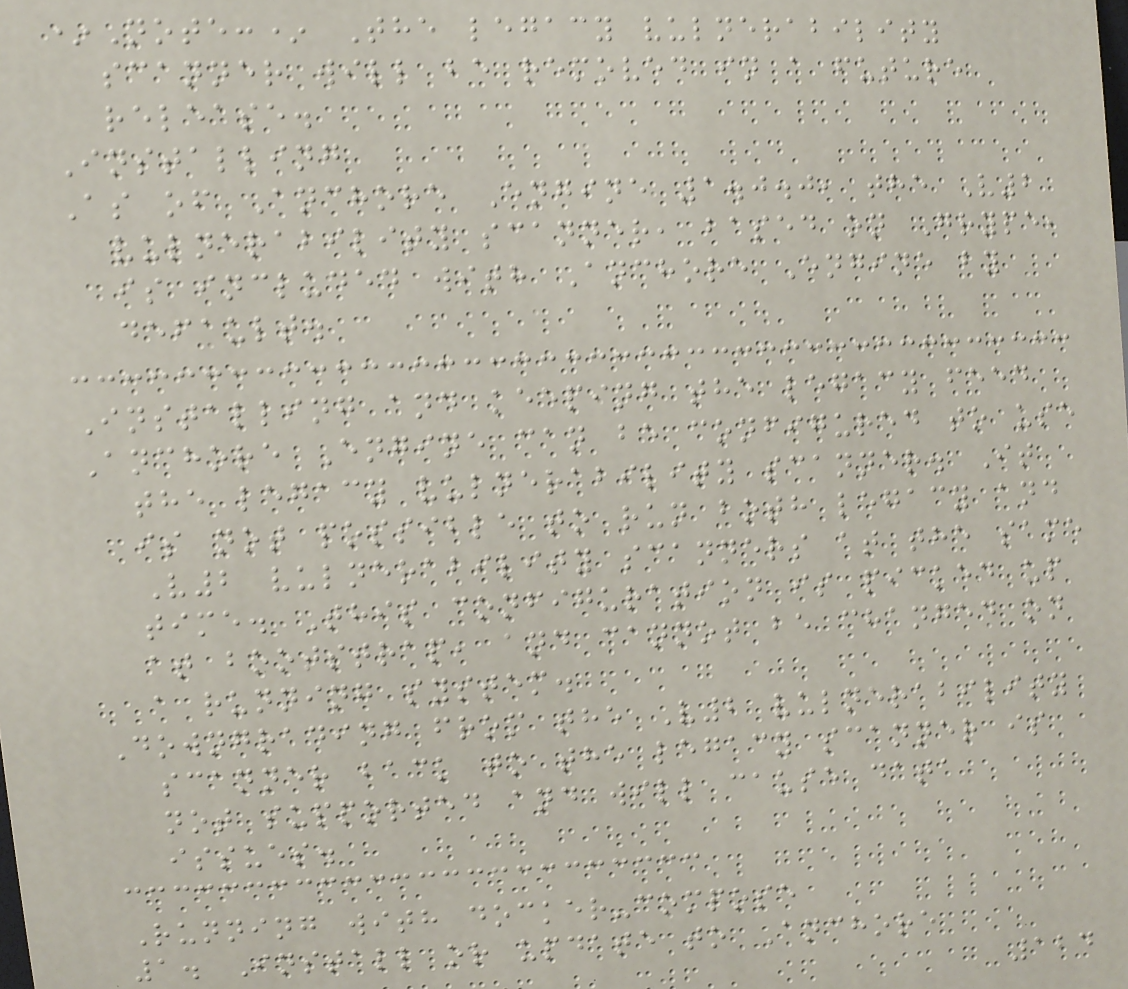*Note:* The legacy vulnerability
scanner will be removed in a future
release.
Installing
As of Anchore Engine 1.0.0, the V2
vulnerability scanner, based on Grype,
is included with Anchore Engine by
default.
Installing and keeping the legacy feed
Anchore Engine can be configured to use
the legacy vulnerability scanner. It
is not possible to run both legacy and
V2 vulnerability scanners at the same
time. This configuration is picked up
at bootstrap, and cannot be changed on
a running system.
Downgrading from the V2 vulnerability
scanner back to the legacy scanner is
not supported and will cause data
issues.
Running with docker-compose
1. Install or update to Anchore
124
